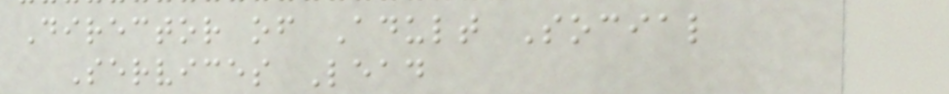Director of Adult Social
Services Lead
